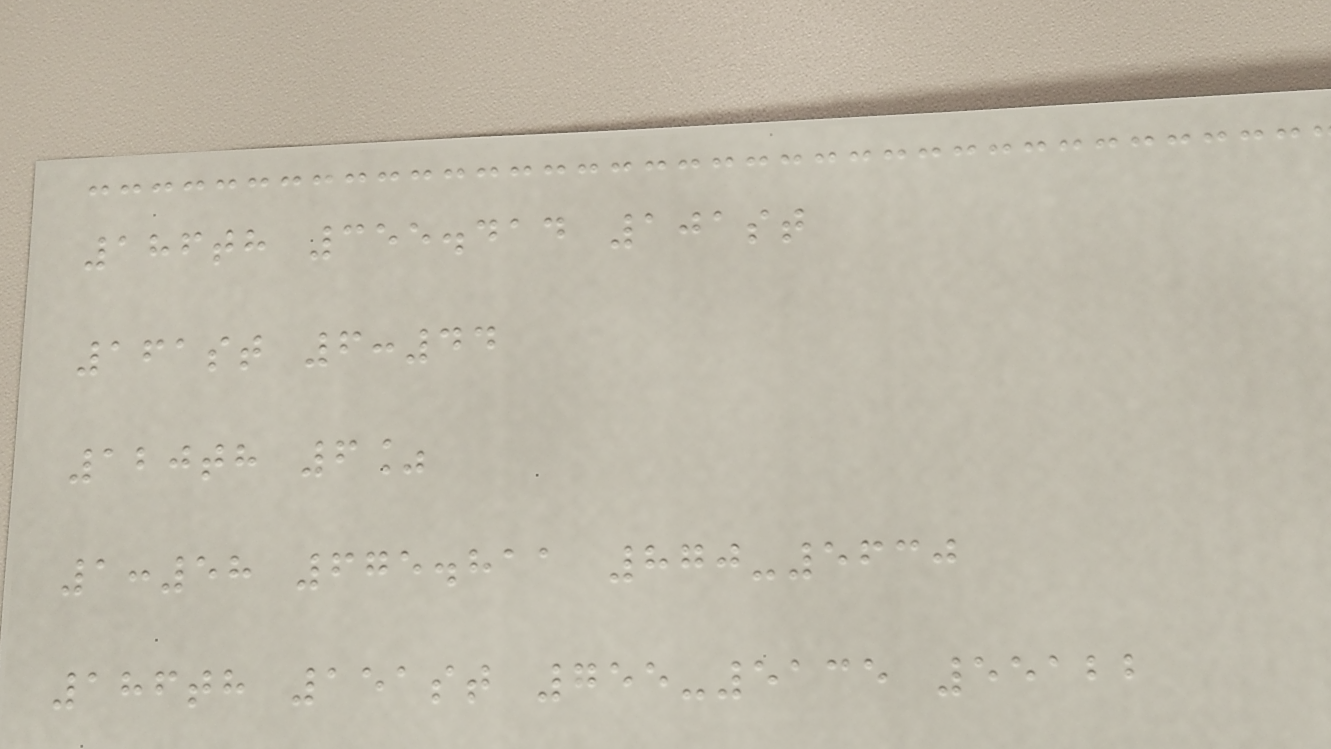186th 355.414 101st
161st 6:44
120th 6%
1:58 675.811 870-5630
186th 151st 755-5135 55122
